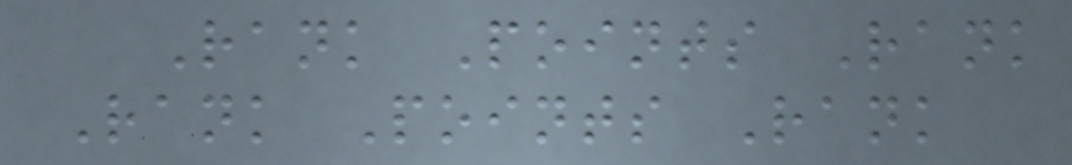Rank Points Rank
Rank Points Rank
